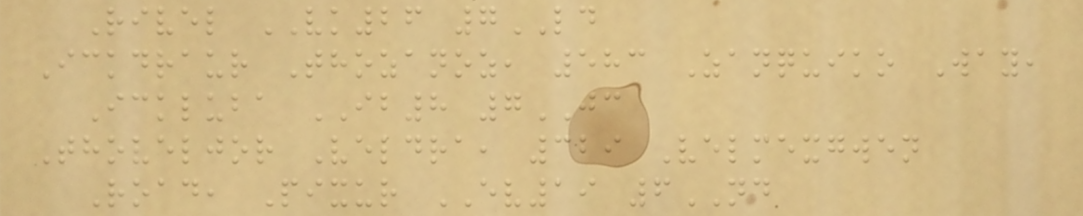Rivel VK26 7LD
Ickdraur Thozanoz, 583 Zanquiko Way,
Ickluba IB8 7JC
Thoveljor Veldra, 329 Velmexgwen
Road, Pixur EV19 6ND
